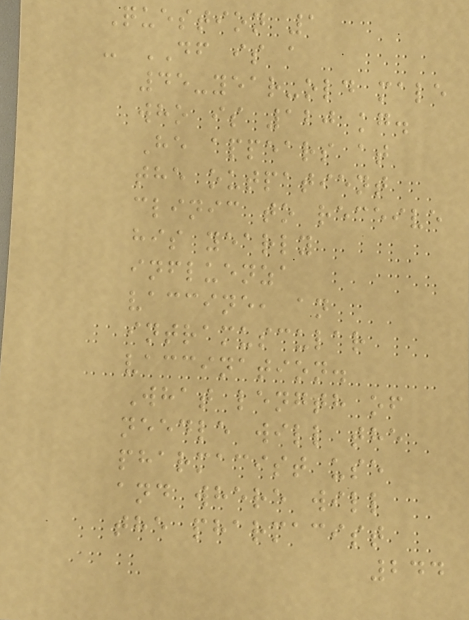Question 1
- DF is a
45-year-old male
who is 120 kg.
He appears at
the outpatient
clinic to receive
his yearly
influenza
vaccine, an
intramuscular
vaccination.
What length of
needle will the
pharmacist use
and where will
the pharmacist
244
